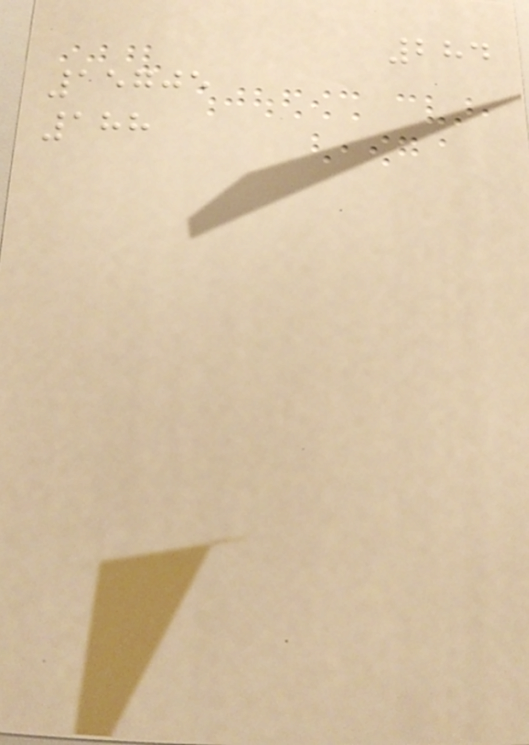284
15705
188
